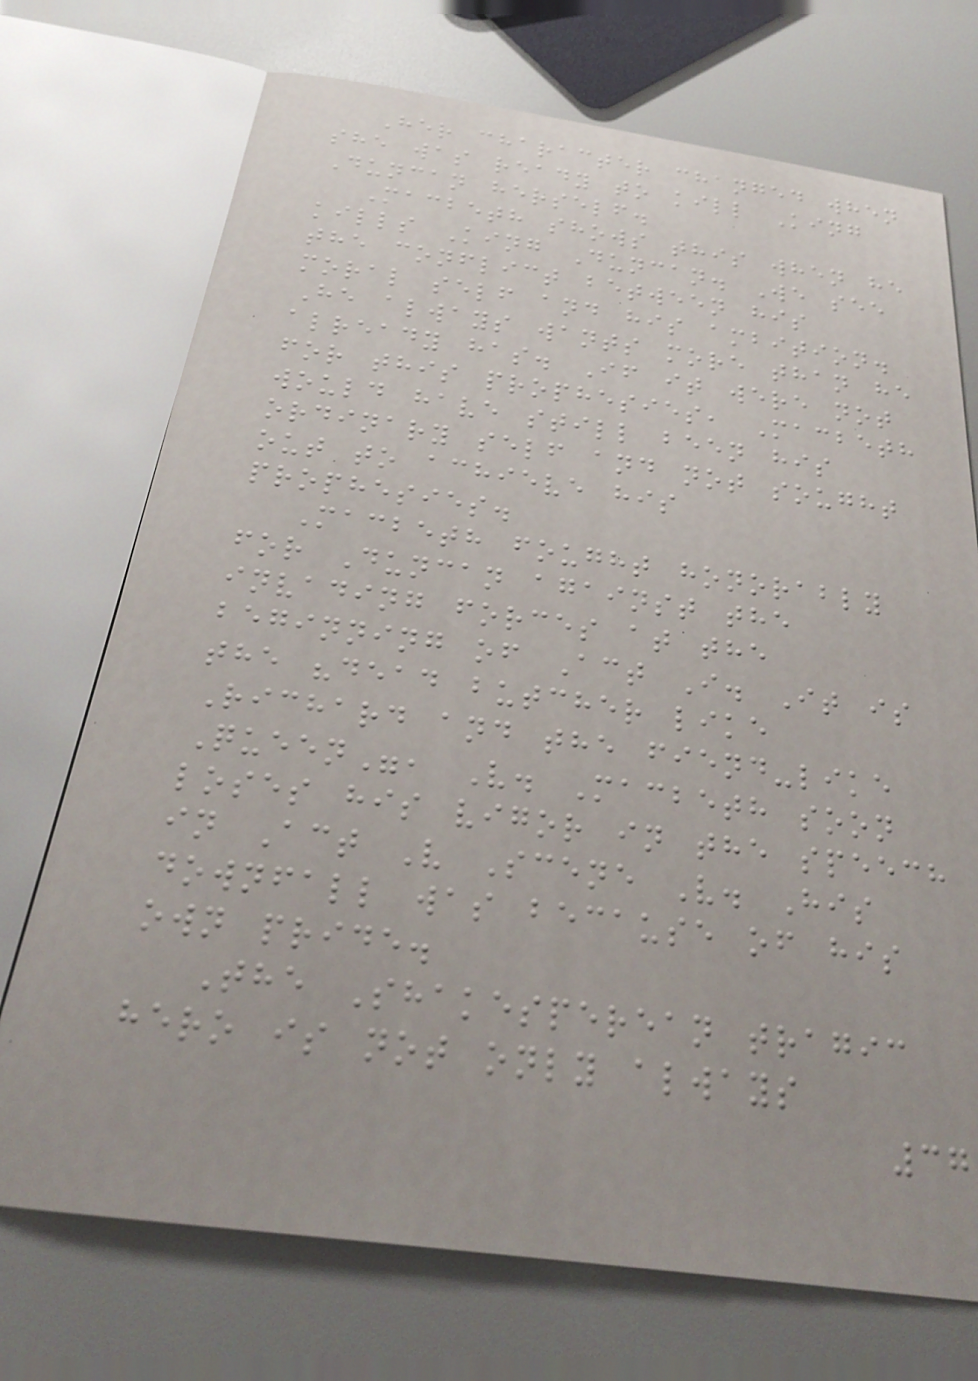Her character changed when
she was ready to kill King
Duncan herself.
Macbeth shows this when he
kills King Duncan. We see
the conflict between his
moral self and his ambition.
He always wants more than he
already has. If it were not
for this prophesies, Macbeth
would have still been his
ordinary self and not sought
out to achieve his
prophesies.
Macbeth fought honorably
for Duncan against the
invading forces at the
beginning of Act I. It is
the "dead butcher like
Richard and the fiend-like
Queen", V. Macbeth soon
loses his vigor in the speech
in Act V Scene V. His
downfall was because of his
own pride.
The Shakesperean tragic
hero is not only always
37
